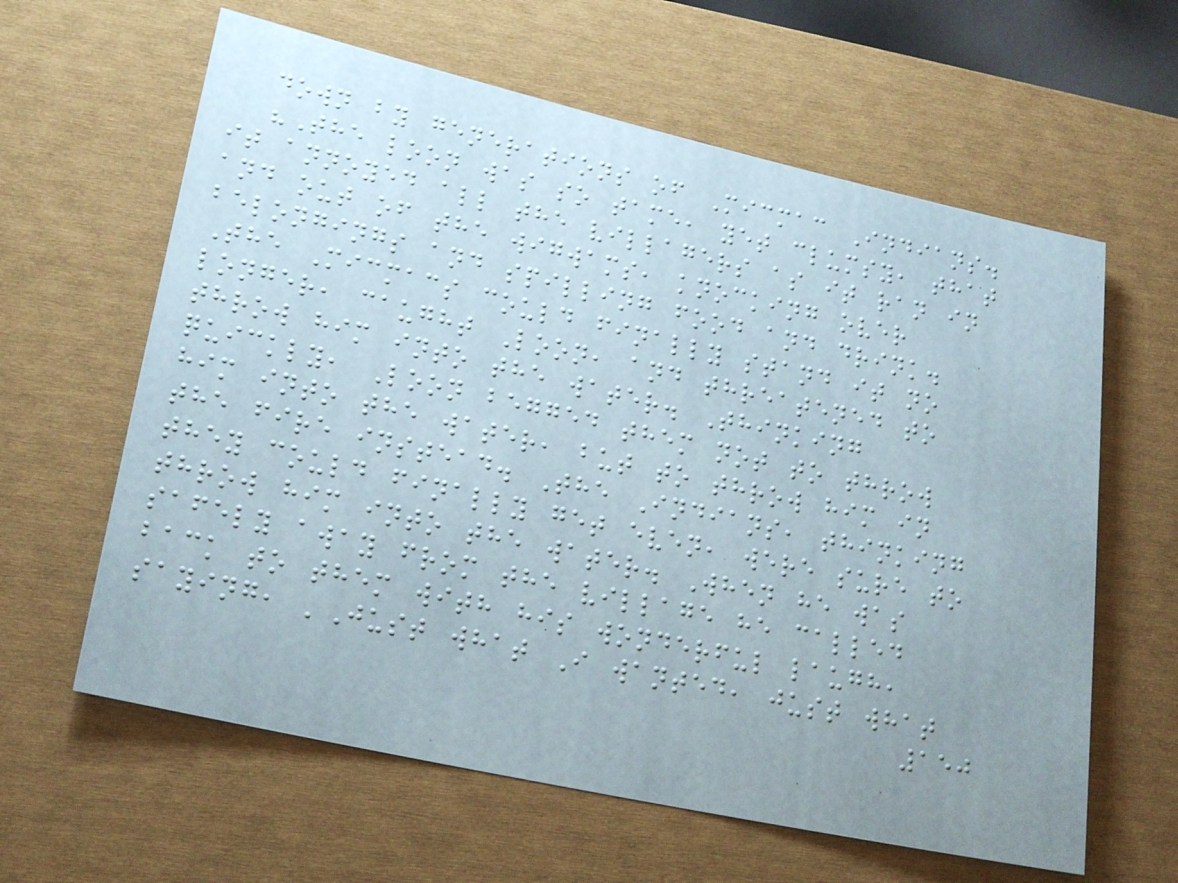down by generations of Micmac Indians.
"The loon was so tame, yet clumsy, that
it annoyed all the villagers as it ran in
and out of the wigwams, knocking over
belongings and spilling food and drink.
The Micmacs could finally stand it no
longer, caught Loon, and threatened to
throw him into the water. Thinking
quickly, Loon begged them not to throw
him into the water, but to throw him in
the fire instead. The Indians, thinking
they could finally get even, were sure to
throw him into the water. When he was
safely away from the village he called
back to them with his wonderful laugh,
saying, 'Just what I wanted, just what
150
